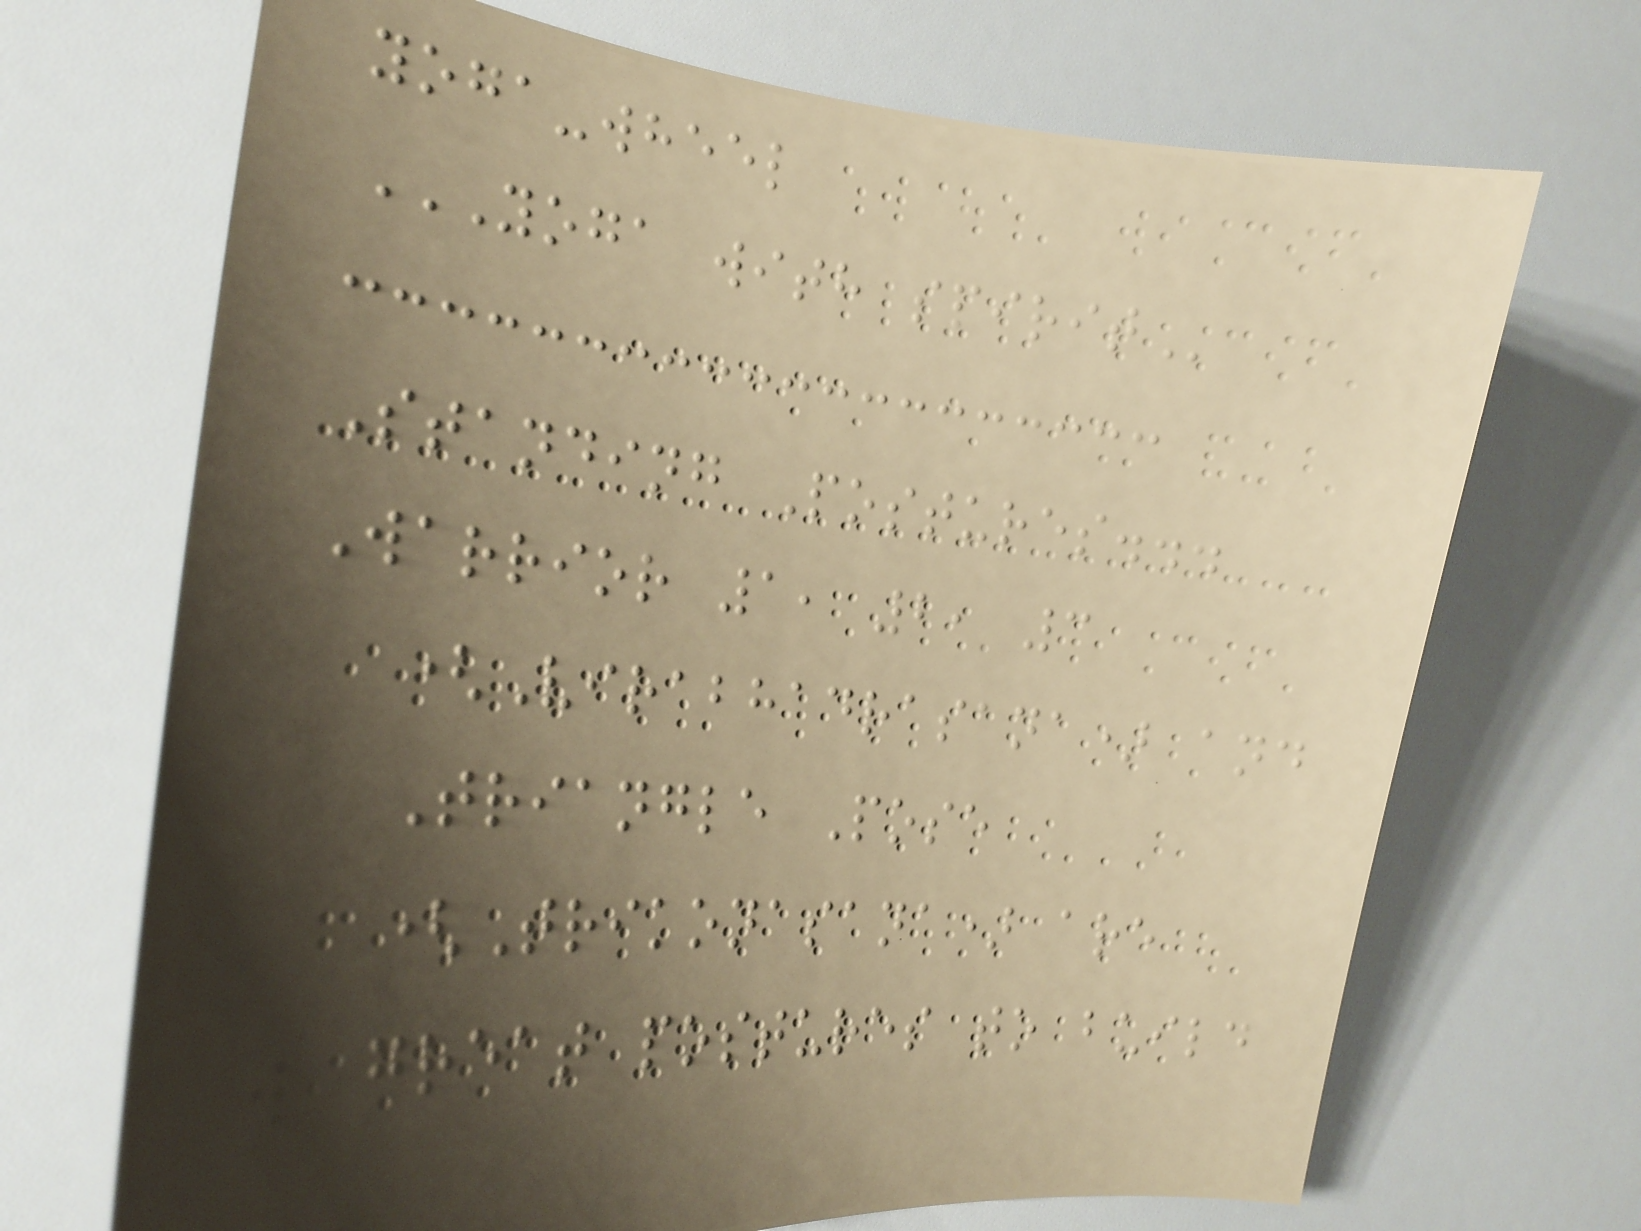yoga-wheel
YOGA WITH SPIRIT
Standing Postures...
Warrior 1, 2, 3
(Virabhadrasana) and
Triangle Pose
(Trikonasana) are
great postures to build
